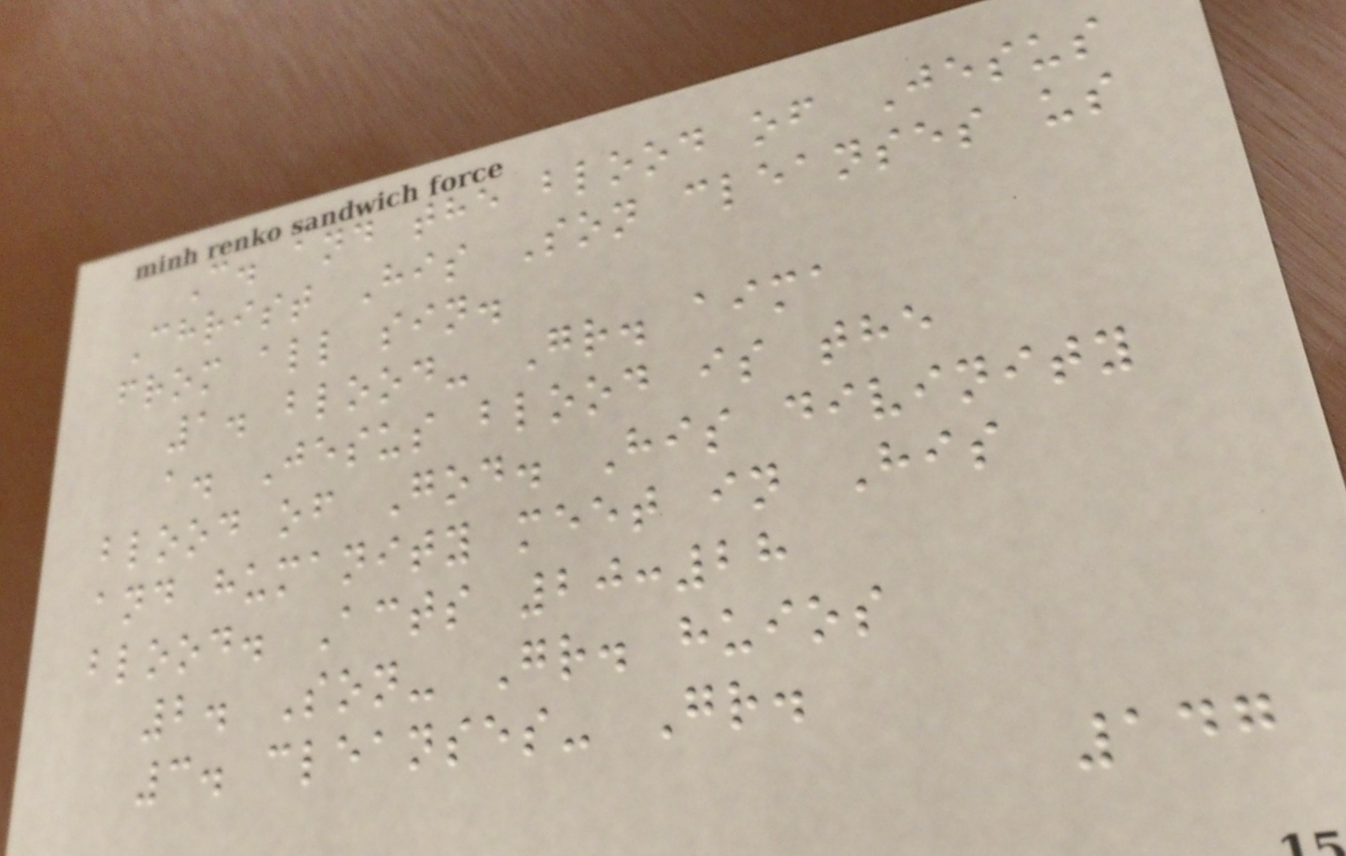C. and the blood of Jesus
Christ His Son cleanses us
from all sin.
1. blood- Gr. aima
a. Jesus blood is the
blood of God. His divinity
and humanity meet in His
blood. Acts 20:28
2. Son- Gr. huios
3. cleanses- Gr.
147
